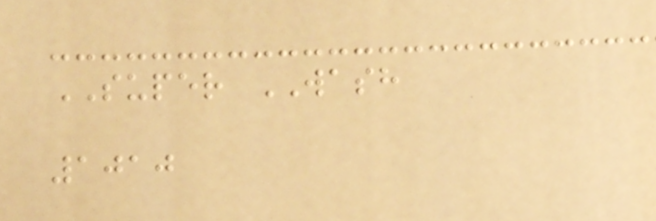SUPER WASH
1010
